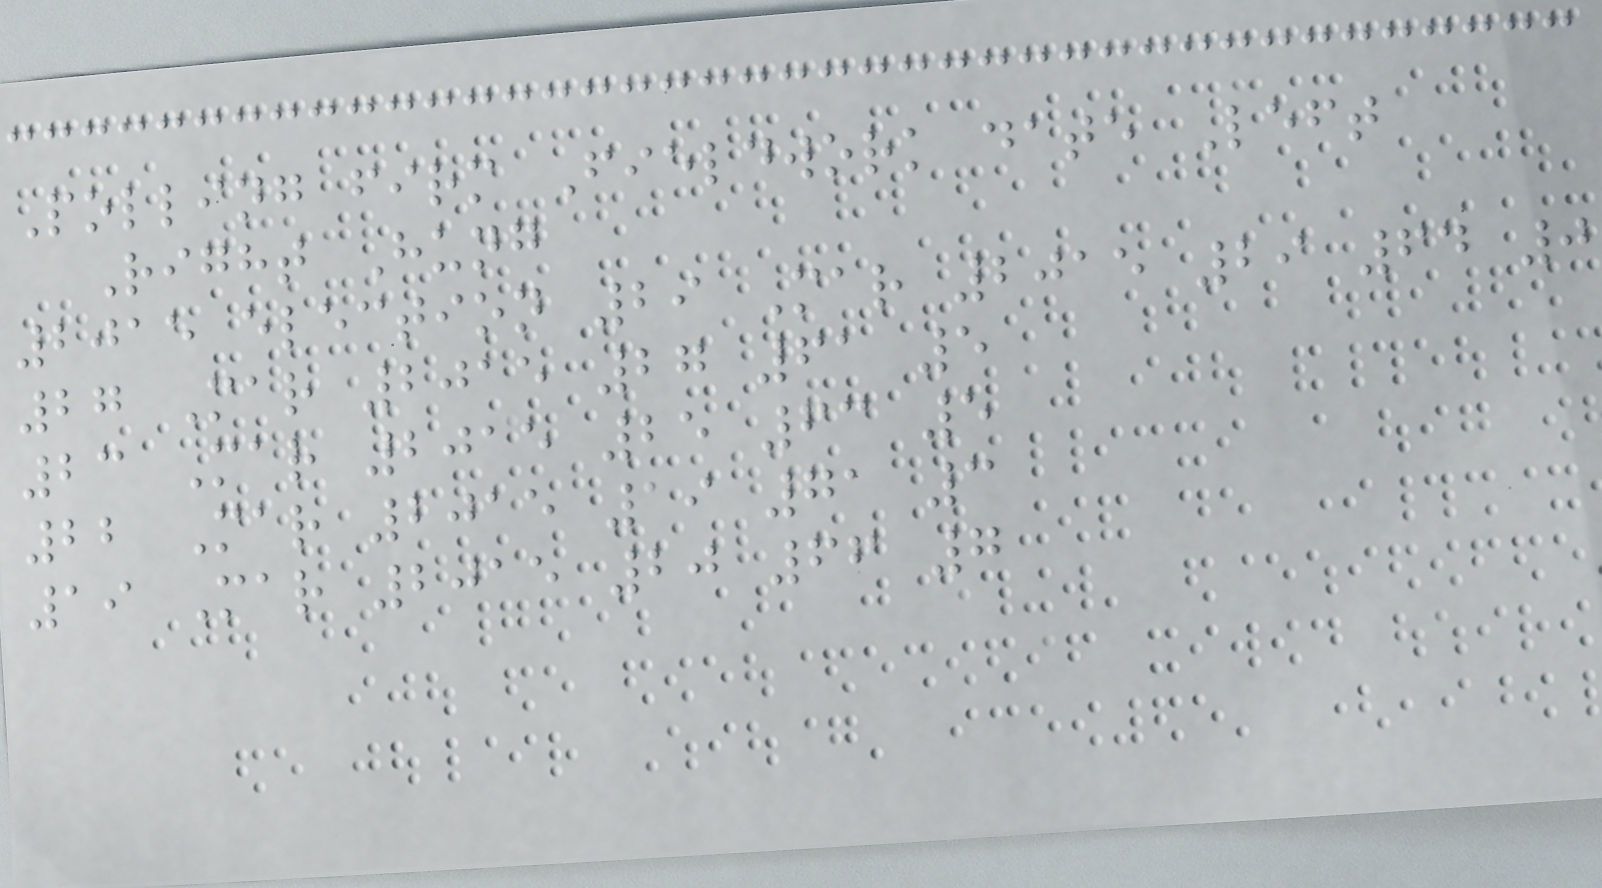Polling firm Fieldwork date Left
Right Hung
2015 election 29 Mar 2015 29 64 0
27 Mar 2015 27 61 5
23 Mar 2015 25 63 5
22 Mar 2015 19 71 3
19 Mar 2015 20 66 7
